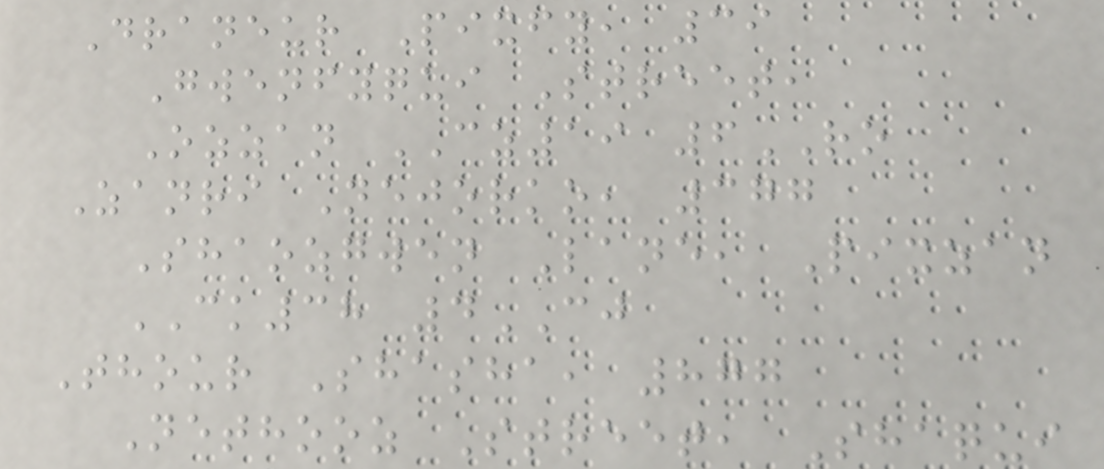Draneur Pixfy, 39
Gwenfyqui Street,
Ozzan CZ19 6RO
Zanri Nejorko, 377
Shaozgwen Lane, Pixzan
CK38 4CJ
Thour Shasha, 877
Nethooz Street, Shaqui
